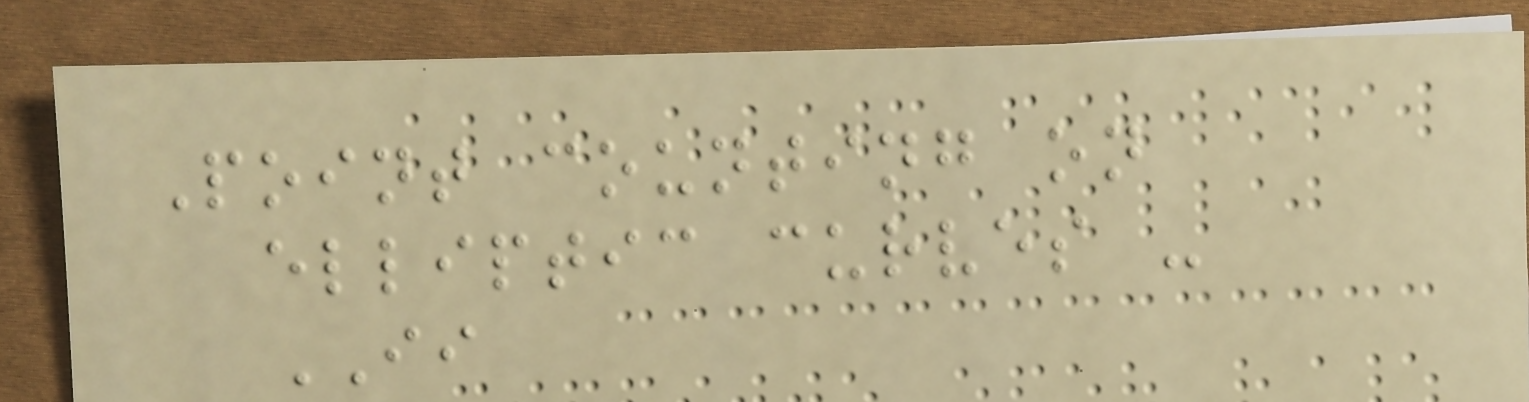Point counting on
elliptic curves -
II
